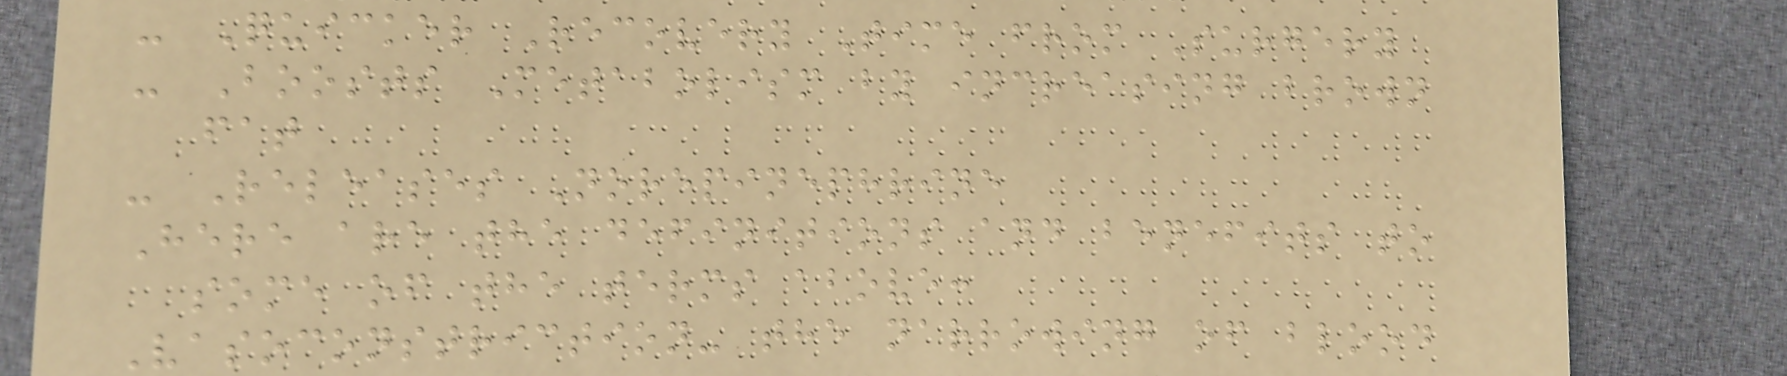- Quicker Recovery Time from Surgery
- Boosts Metabolism by increasing brown
fat
- Releases Norepinephrine
Here are the definitions and benefits to
some of the terms above:
Vasoconstriction- the narrowing of blood
